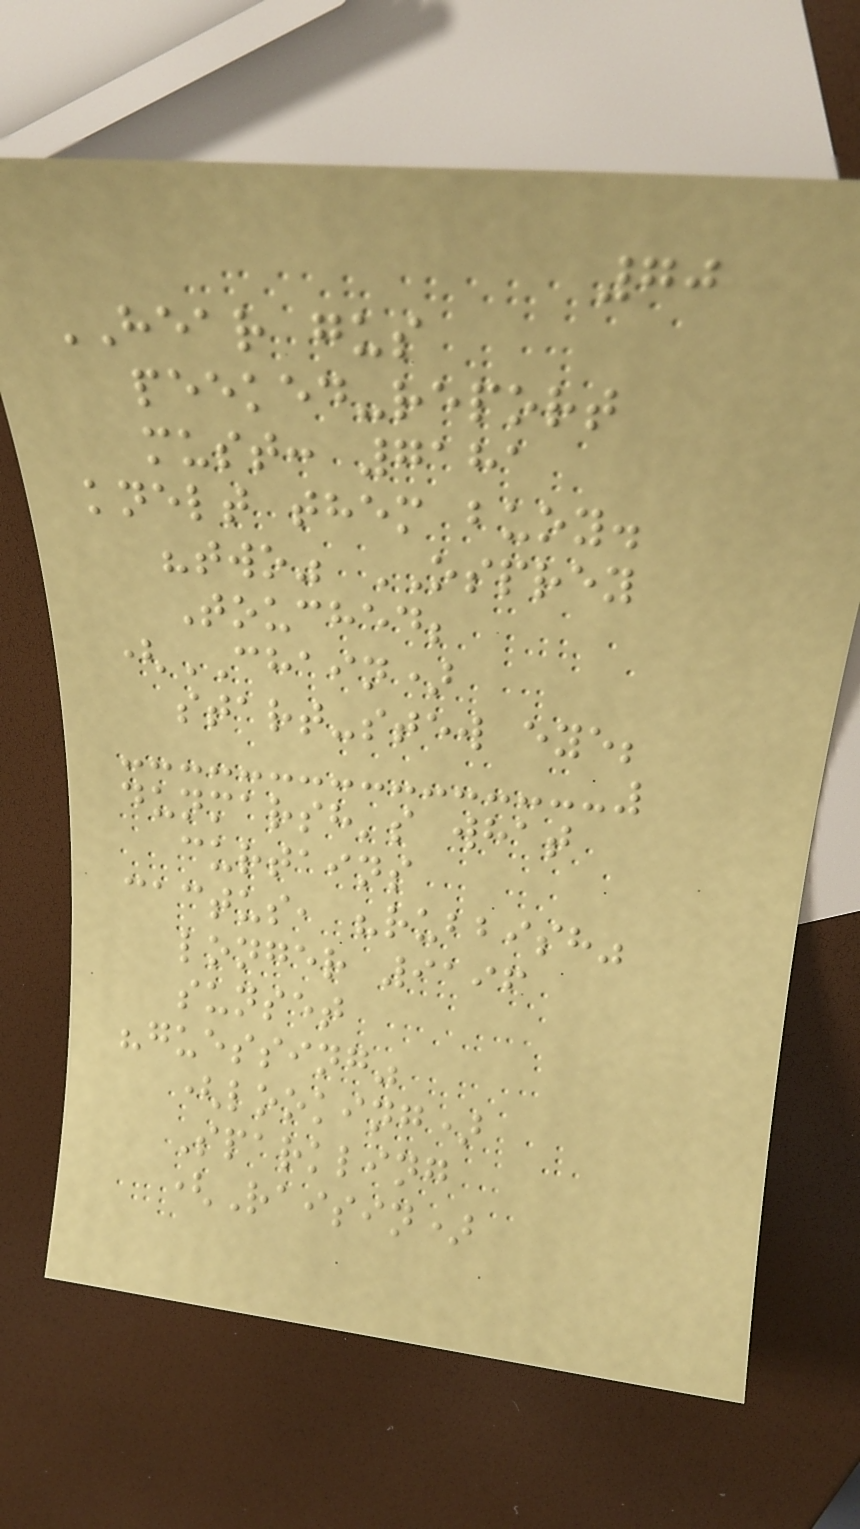70
HEAR gus
peeked-report
must: 7181
knelt them buoy.
"two" OSPREY
Touched;
(CHAIN)
start-stew eye;
dunmarsh's what
curtains
cactus, "rubbish"
longer 9196
sunset
"guessing"
(looking)
Sparkling
(Raisin)
